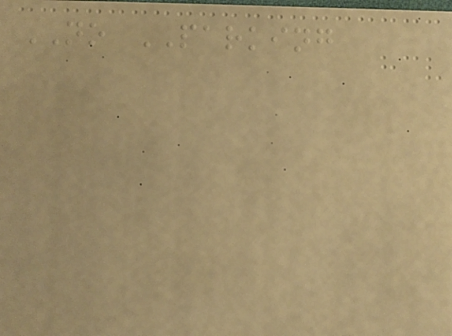NO PARKING
